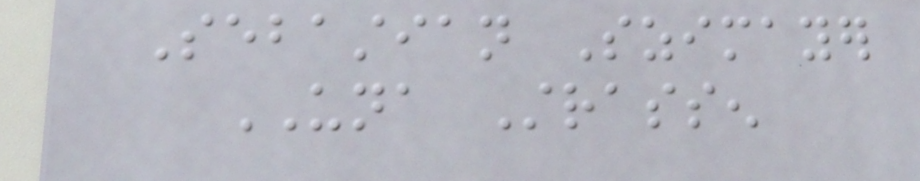Sebastian Szimayer
UNA Strassen
